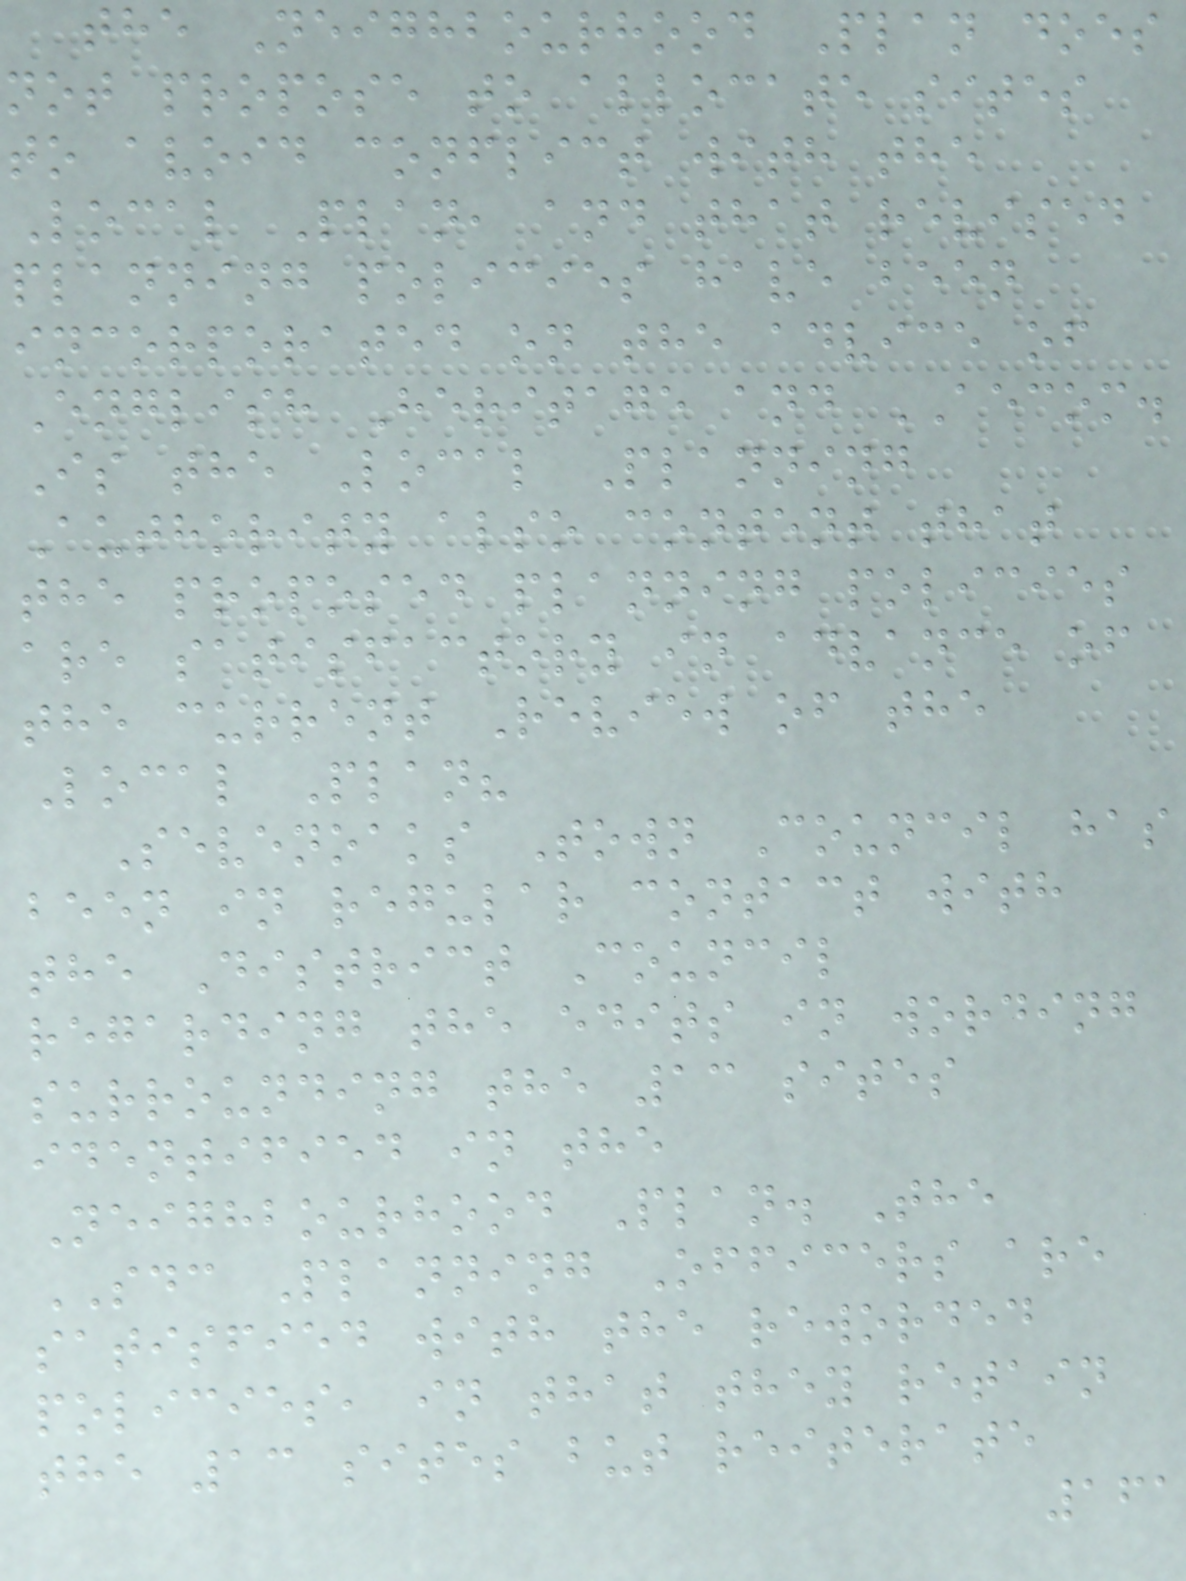the Neighbourhood Plan does
not propose to allocate sites
to avoid conflict with the
Local Plan, and that revised
planning policies have been
incorporated on the advice of
English Heritage and AECOM.
Is the Local Planning
Authority also content that
the proposed planning policies
are satisfactory in advance of
the current Review of the
Local Plan?
Sevenoaks Town Council has
been in regular contact with
the District Council
regarding the edits in wording
surrounding the 13 sites
identified in the
Neighbourhood Plan. The
SDC Planning Officers are
satisfied with the reworded
policies, in that they retain
the 13 sites but reiterate
161
